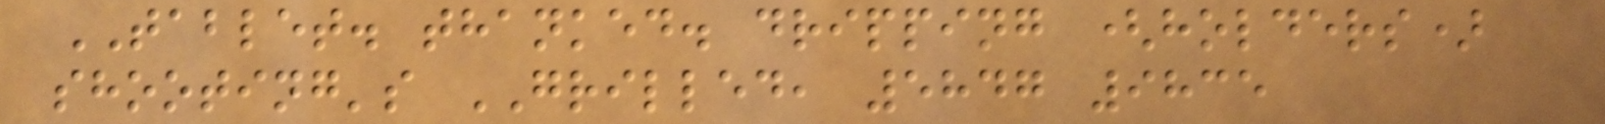TABLET. thanked. dripping (holders)
shooting's GRILLED, 5847 9835
